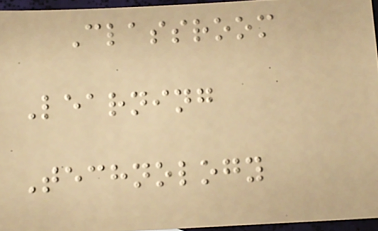Classroom
Learning
Technology
